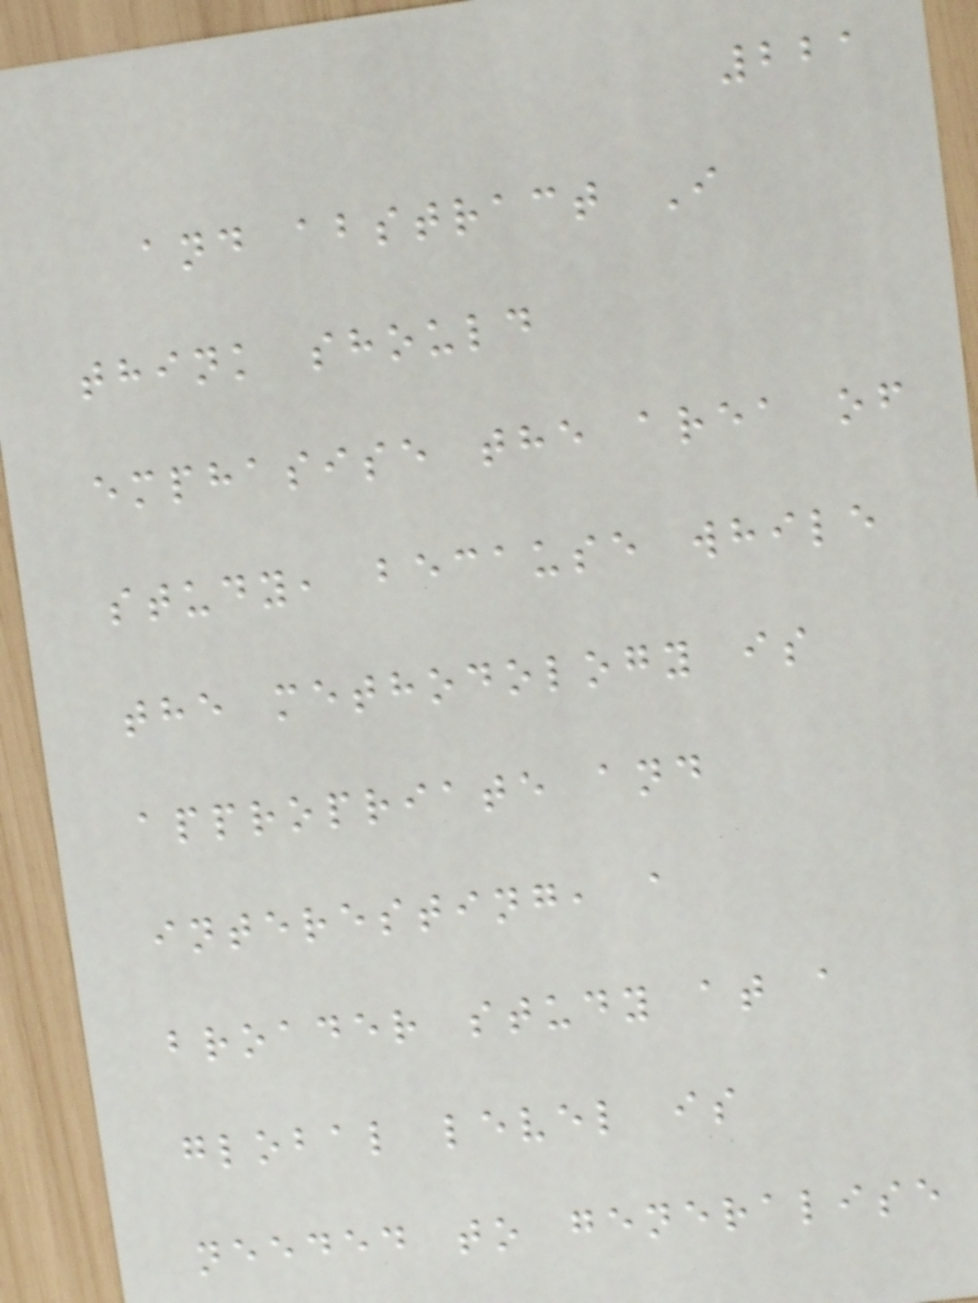221
and abstract I
think should
emphasise the area of
study, because while
the methodology is
appropriate and
interesting, a
broader study at a
global level is
needed to generalise
